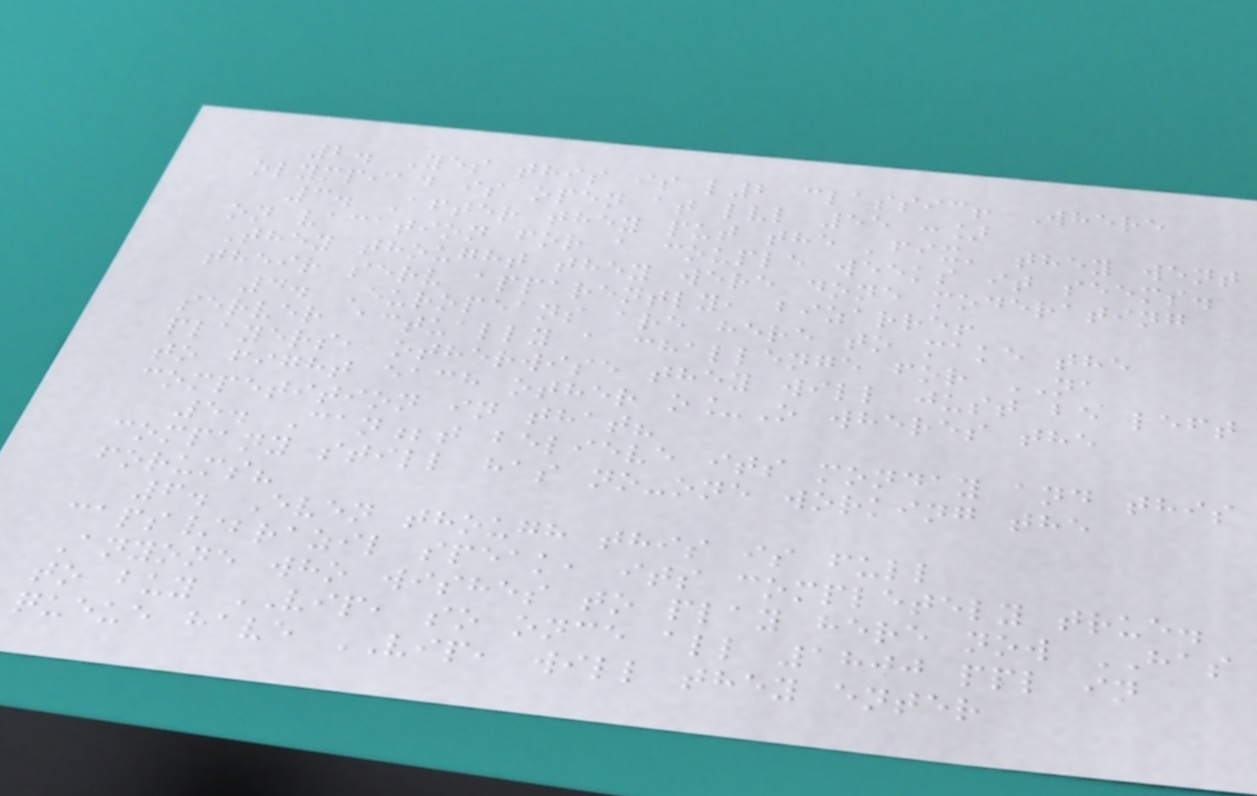2. Yes this is l2 classic! Where
olympiad is open at lvl 55 :]
3. After they put the 'fix' they went
on vacation for a couple weeks it seems.
They thought they were done moderating
their serv apparently, bizarre!
4. Europeans are here to make the
server actually a challenge for NA
players, otherwise they will just be left
to fight each other o_O wheres the
competition in that?
5. Can;t believe its monday and this
company still has no-one working the
forums?
6. Even though this is full
caps/brazil speak, its completely true.
Anyone who wishes to play here now HAS
to buy VIP, so once all 1800 ppl in
queue have VIP, will they enter
